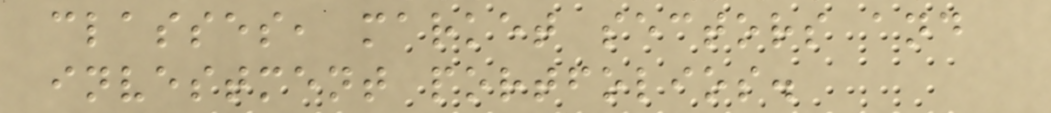classes, market sectors and
investment portfolios.
